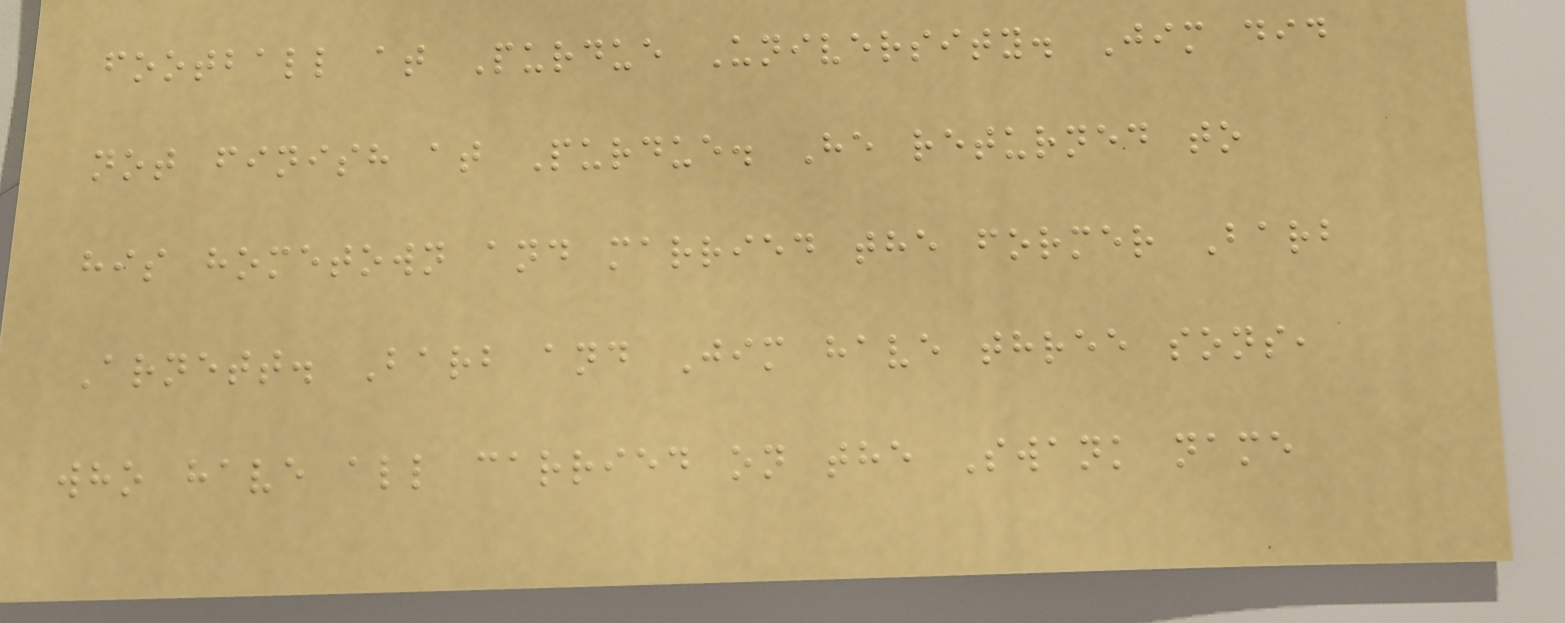football at Purdue University. Jim did
not finish at Purdue. He returned to
his hometown and married the former Barb
Arnett. Barb and Jim have three sons,
who have all carried on the Swank name
